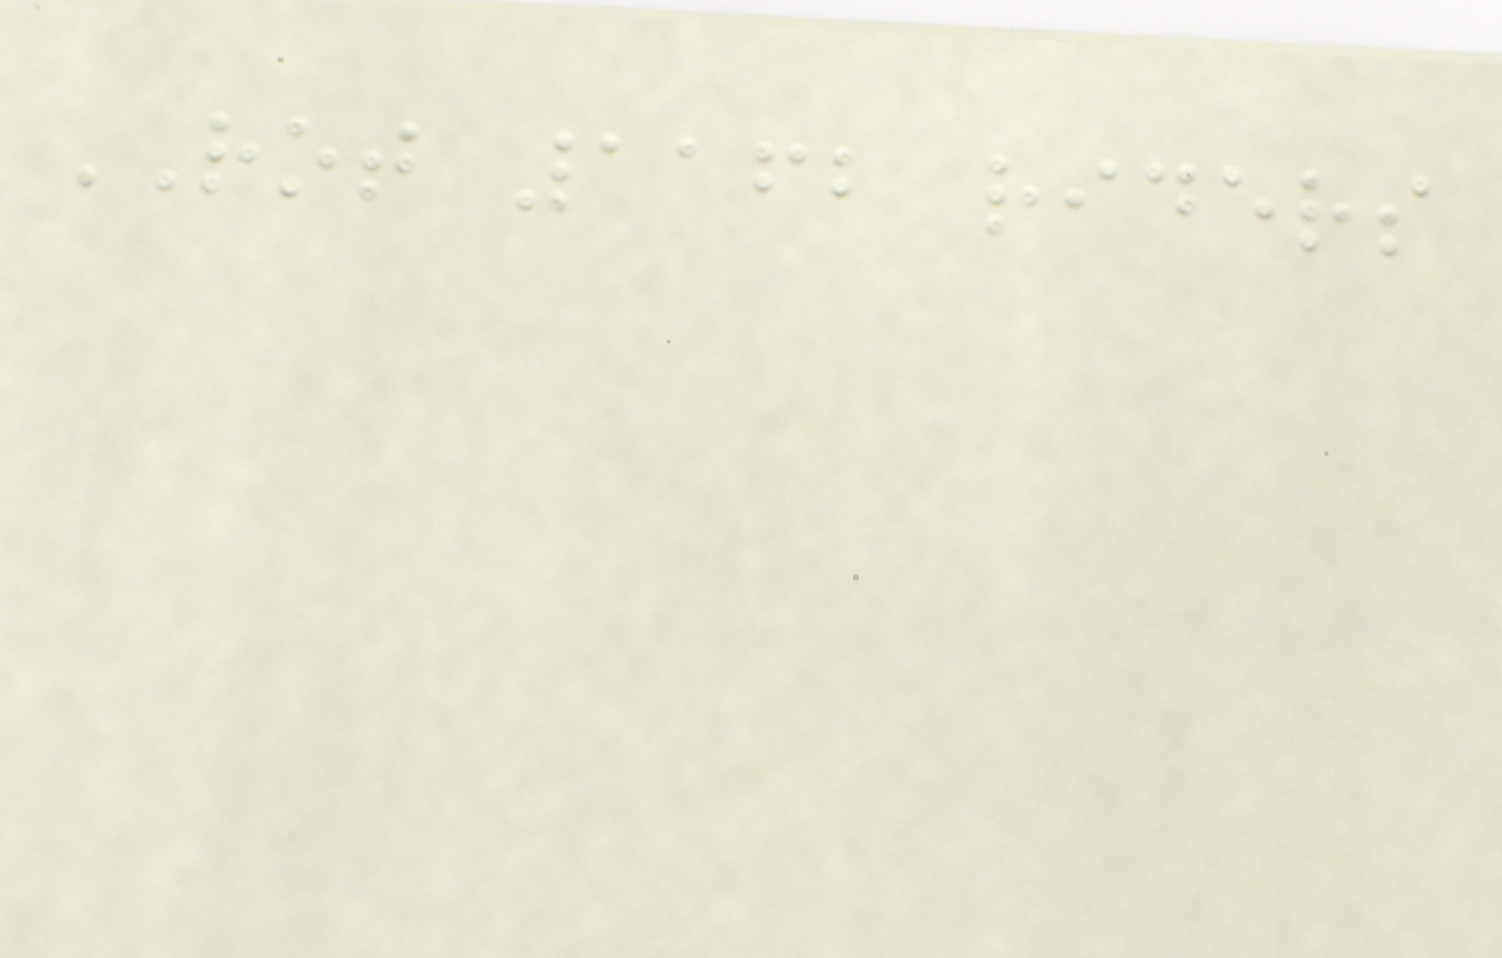ROT 1162 riders
